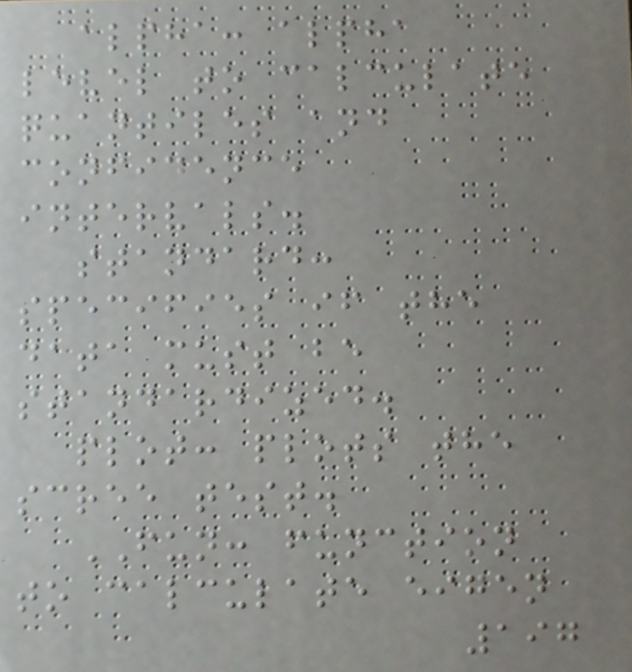alpha: alpha
level to calculate
quantiles and
confidence
intervals.
standard:
specifies if the
data must be
standardized.
plot: plots the
scree test.
FUN: function
to calculate eigen
197
